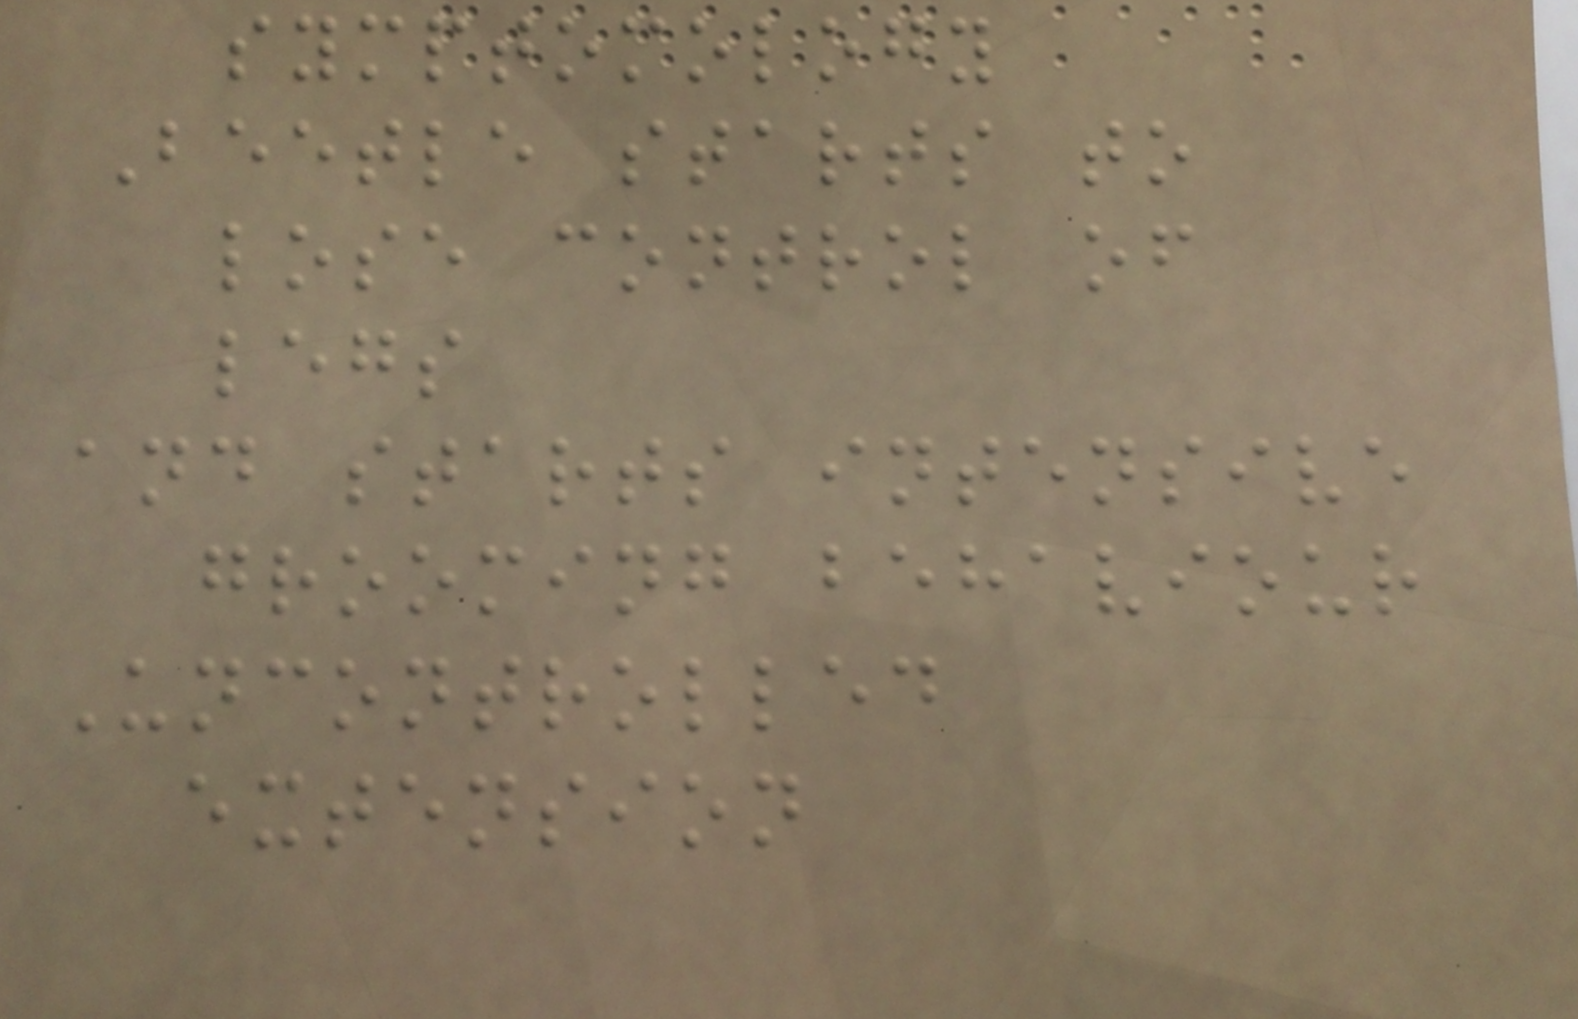symptomology
Beetle starts to
lose control of
legs
and starts intensive
grooming behaviour
Uncontrolled
extension
